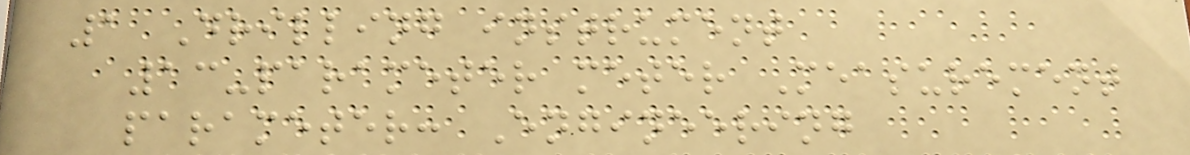1 Drilling instrument
13-parameter meter Measurement
parameter: Engineering
